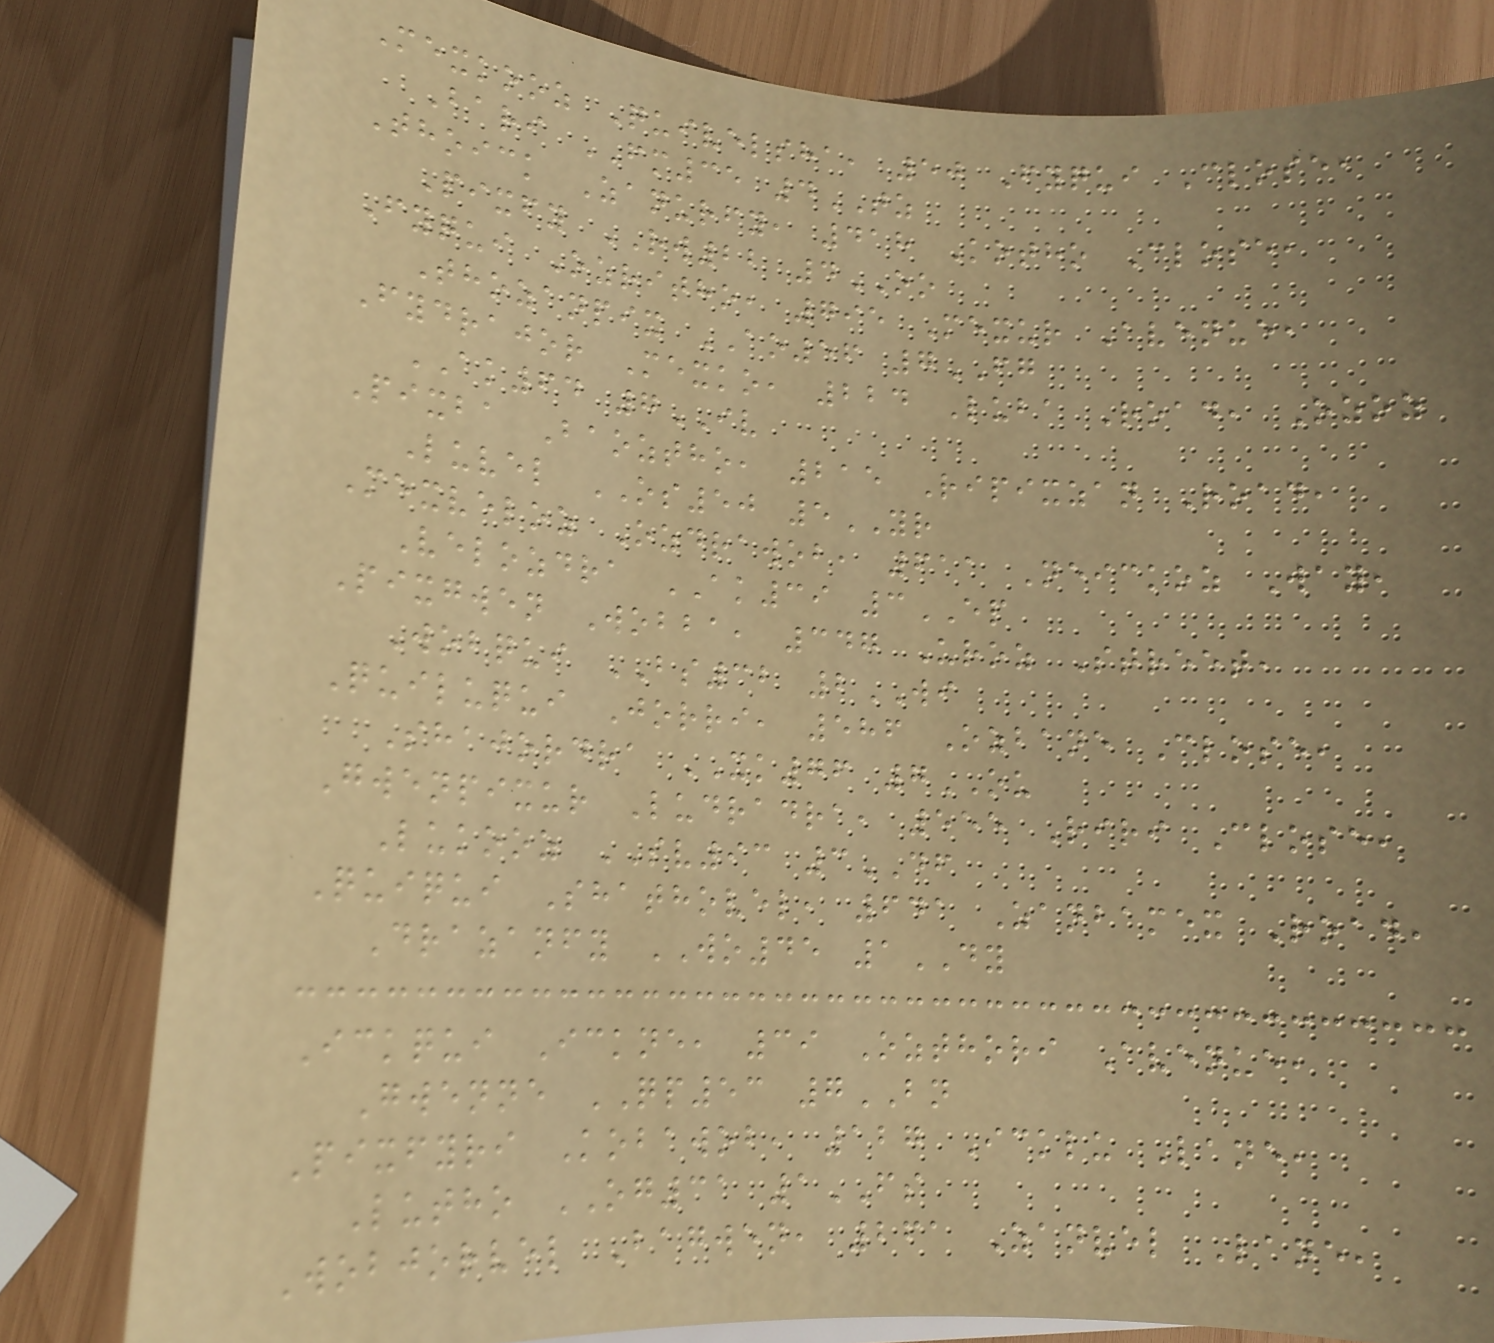Mexkooz Quivelsha, 50 Fyqui Close,
Bari FM35 4TZ
Thoick Zanurfy, 418 Kotho Close,
Pixfy RW22 4OO
Fyqui Ozritho, 795 Mexur Avenue,
Thozanpix AO56 7FG
Fydrajor Mexko, 224 Luba Road, Ozoz
AK64 7IV
Pixba Baoztho, 215 Ripixzan Road,
Luvel OS50 5YR
Mexveloz Ozdrawob, 611 Neickoz Way,
Velozdra AK39 3EP
Pixgwen Wobba, 347 Uroz Street,
Wobqui BS32 2WI
Quiluqui Jorri, 586 Ozbane Close,
Shajordra XK76 7OU
Gwenpixur Ludradra, 555 Riri Close,
Lukooz SV93 3DF
Quiqui Shathovel, 641 Zanbamex Road,
Drazanfy WO45 1DY
Ickqui Ickne, 39 Ozthori Avenue,
Gwenne QP53 7BN
Pixfyri Kobawob, 127 Icklu Lane,
Lutho OG31 1FS
Wobjorvel Bagwen, 261 Zanvel Lane,
